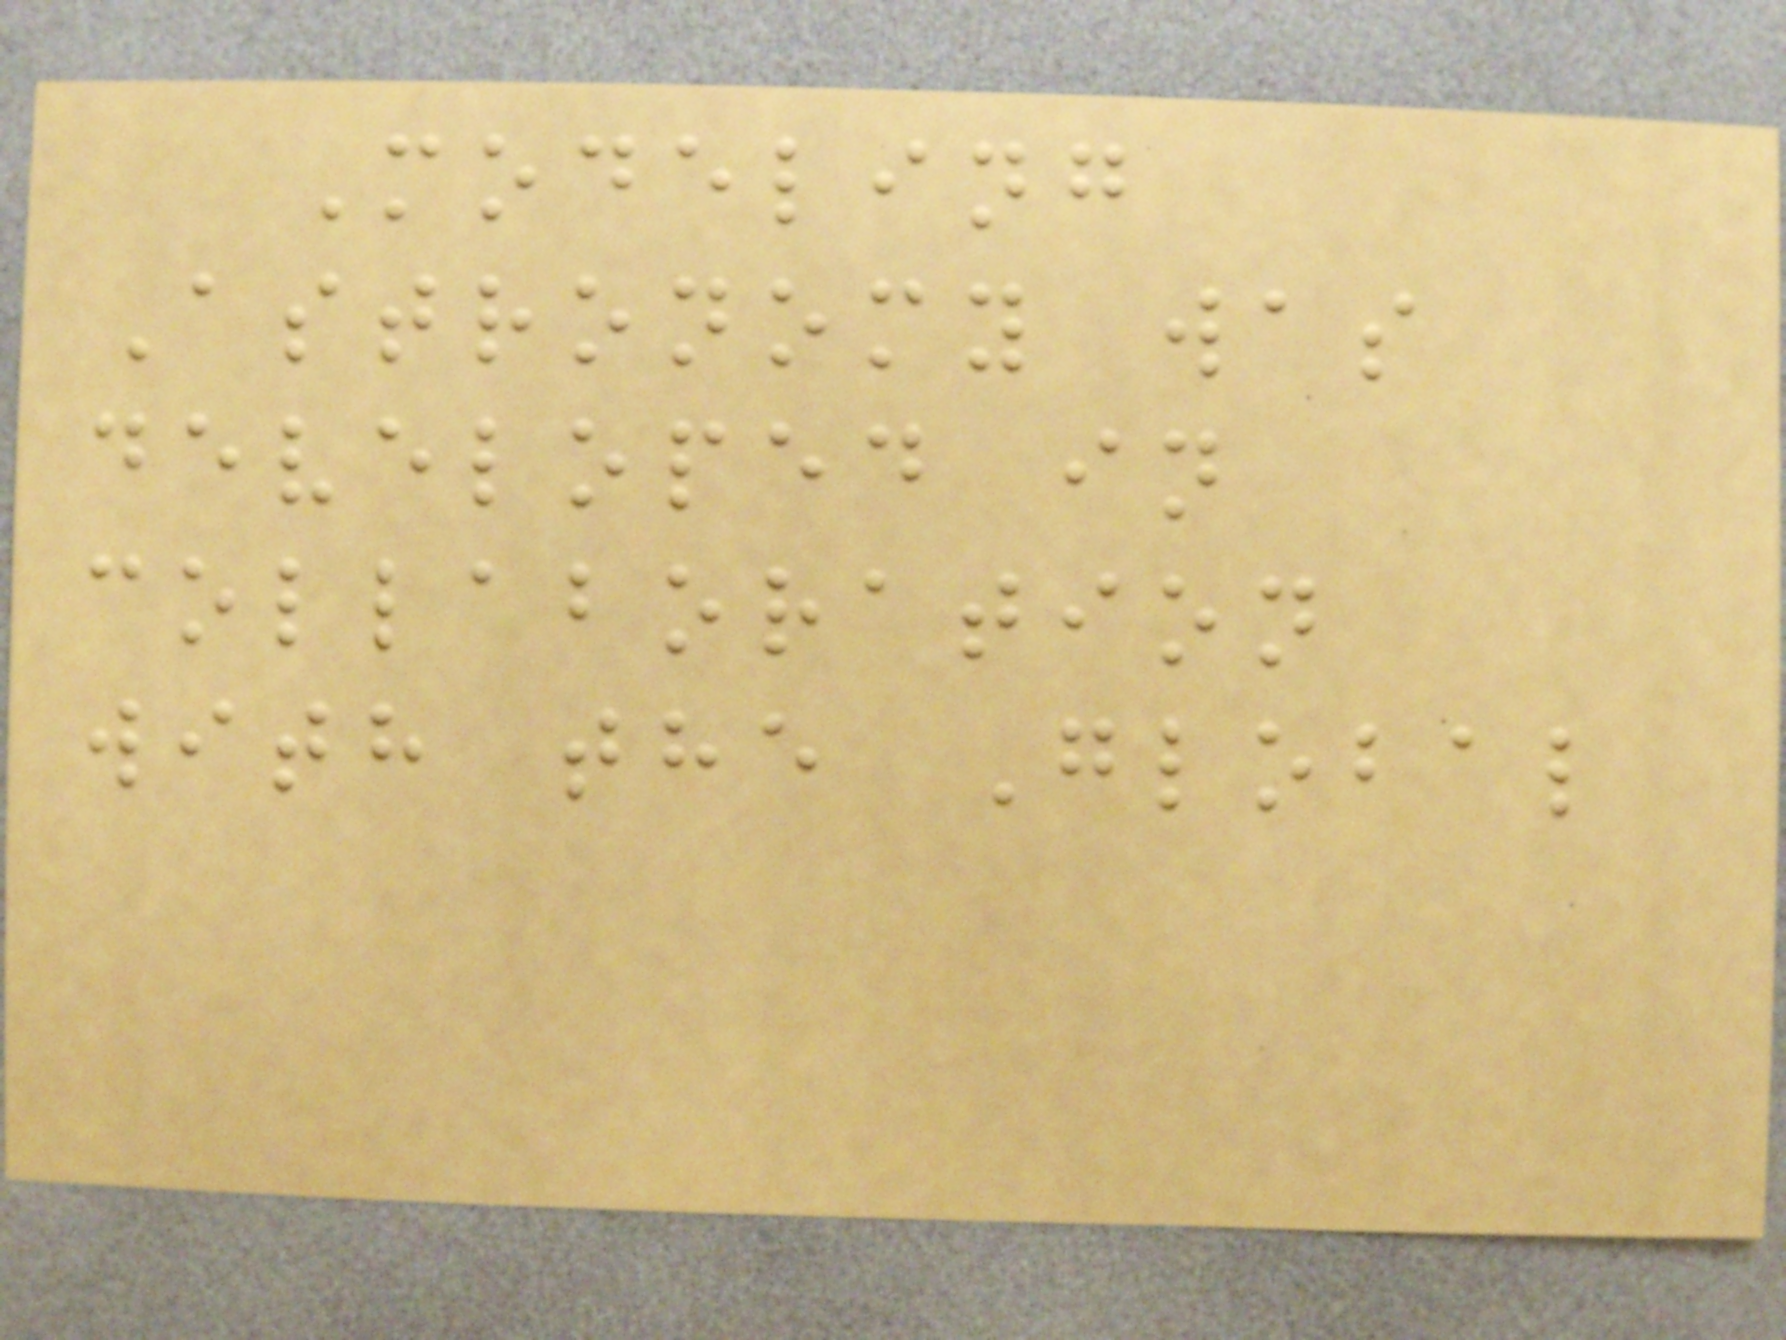Modeling
Astronomy was
developed in
collaboration
with the Global
